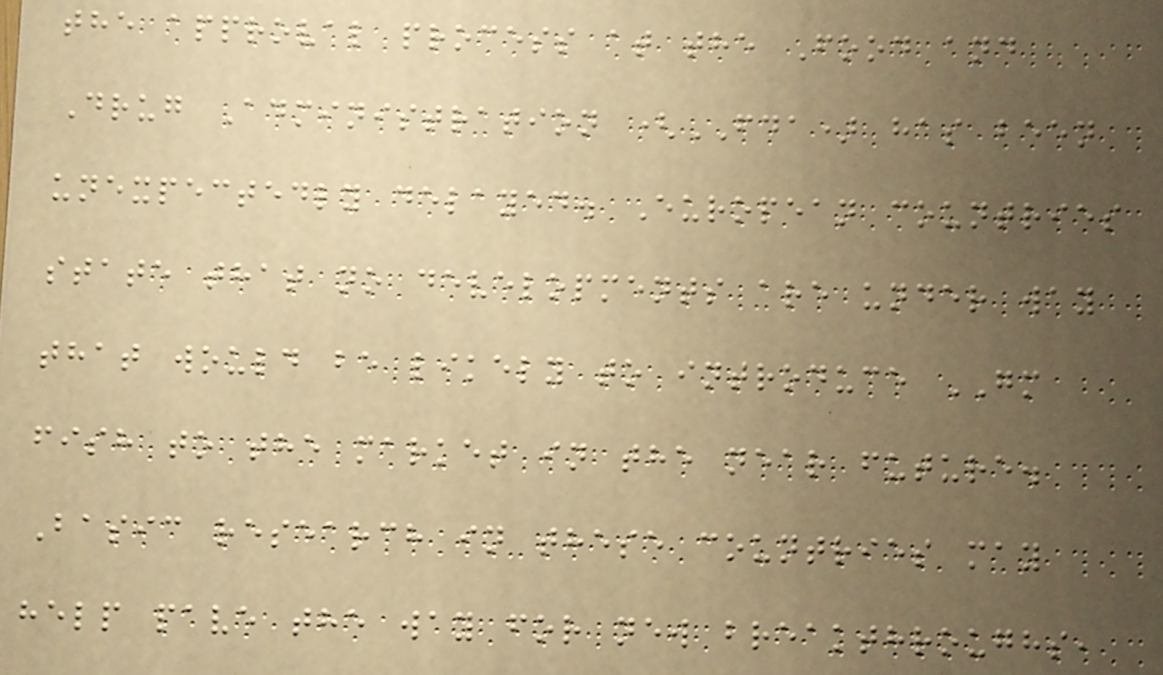the approval process at the Food and
Drug Administration (FDA) has been
unexpectedly delayed. European countries
state that no developments are under way
that would be likely to introduce GM
fish to the market in the near future.
Basic research in these countries may
help pave the way for new breakthroughs,
